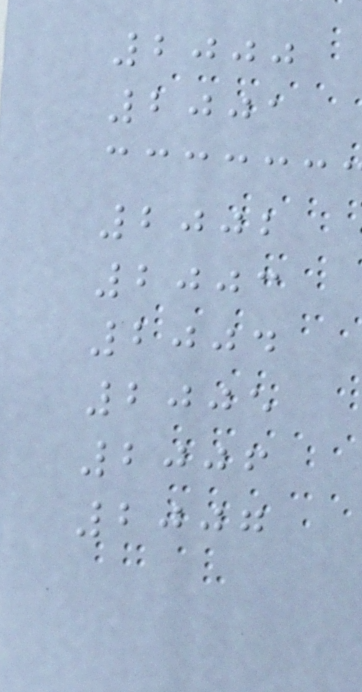2000
2001
2002
2003
2004
2005
2006
2007
